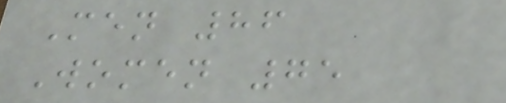Men 86
Women 75
